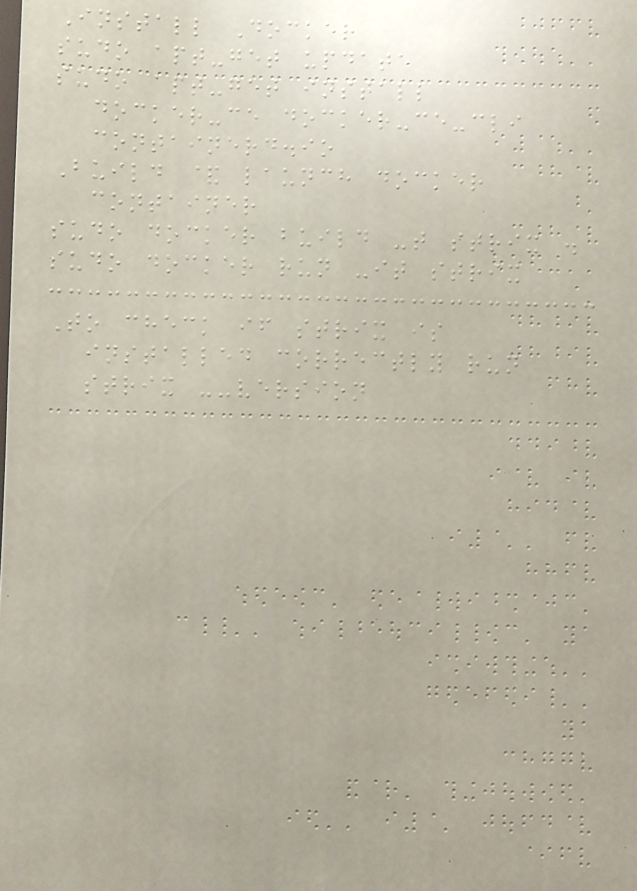Install Docker
sudo apt-get update
sudo apt-get install
docker-ce docker-ce-cli
containerd.io
Build & launch docker
container
sudo docker build -t strix .
sudo docker run -it strix
To check if strix is
installed correctly run
strix --version
